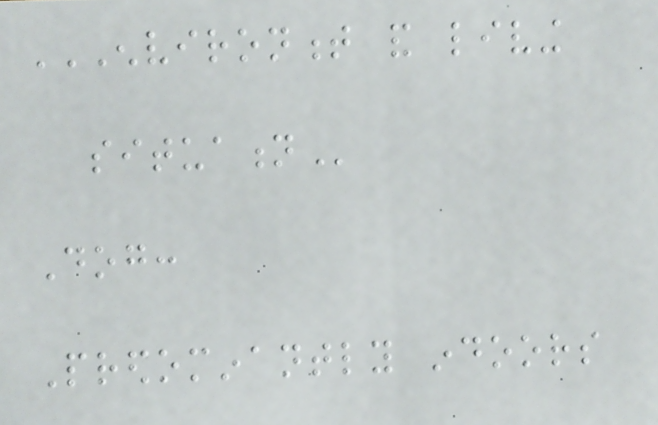ENVIRONMENT AND LIVING
SITUATION
Dog:
Predominantly indoors
